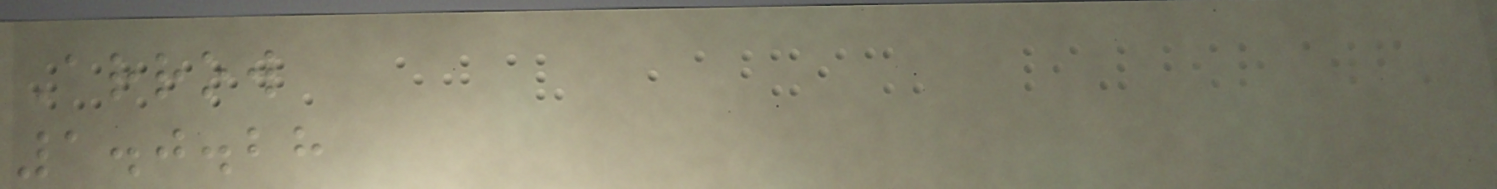Arrow
1.0.28
